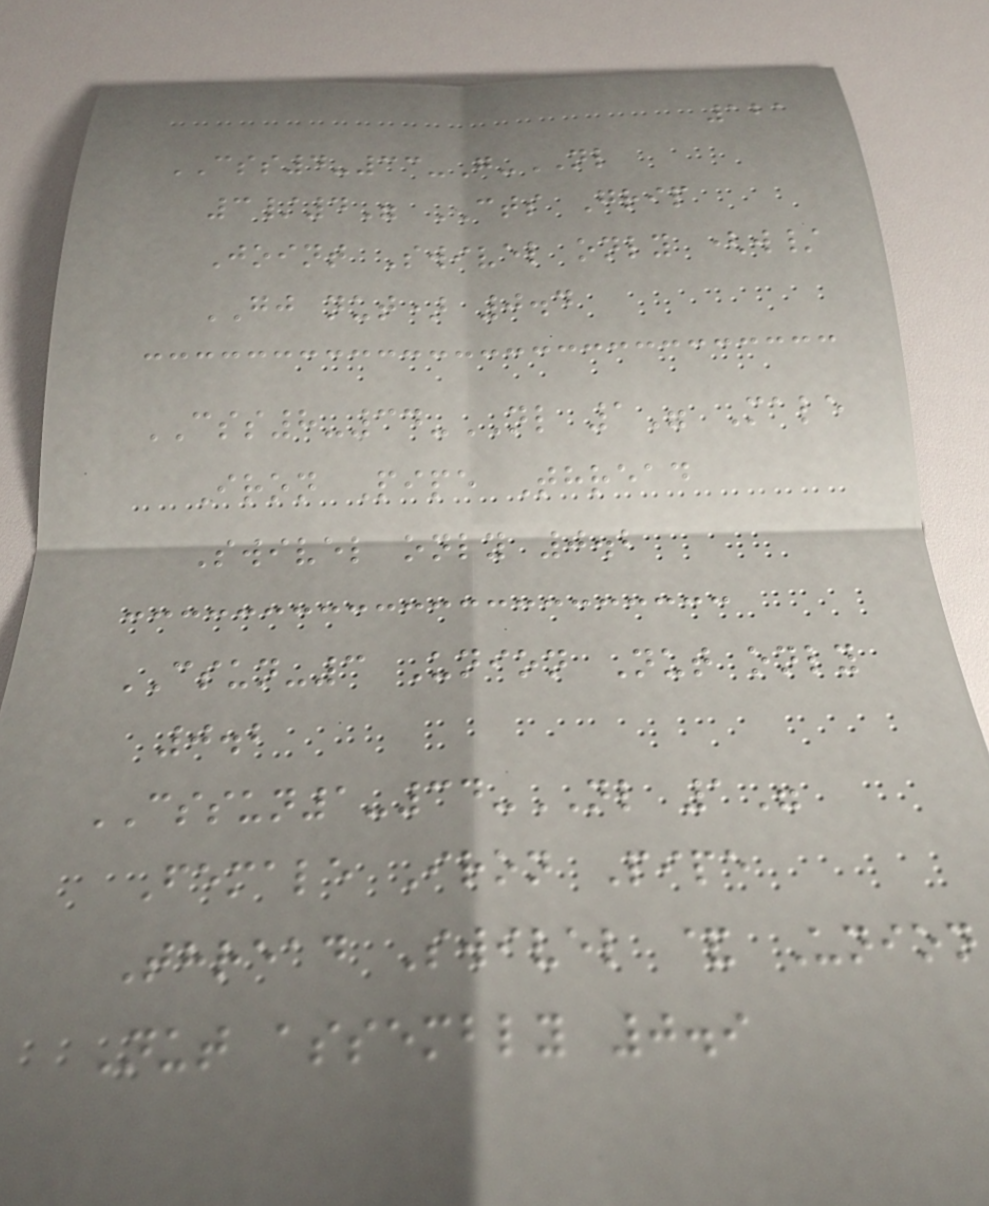121
CSS4-33-G-NL
3/4" CTS Grip
Joint Swivel only (w/
GJ nut) 0.4
CSS8-34-NL 1" Male
Iron Pipe Thread
Swivel only 0.2
CSUN-3 Union Nut only
0.2
CSSUN1-34-NL 1"
Female Iron Pipe
Thread Swivel & Union
Nut assembly 0.9
